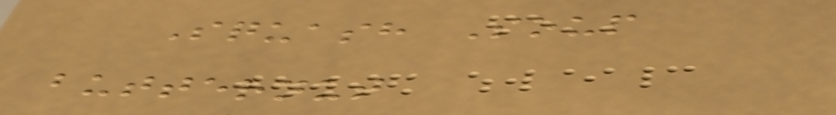Squash Soup
butternut
